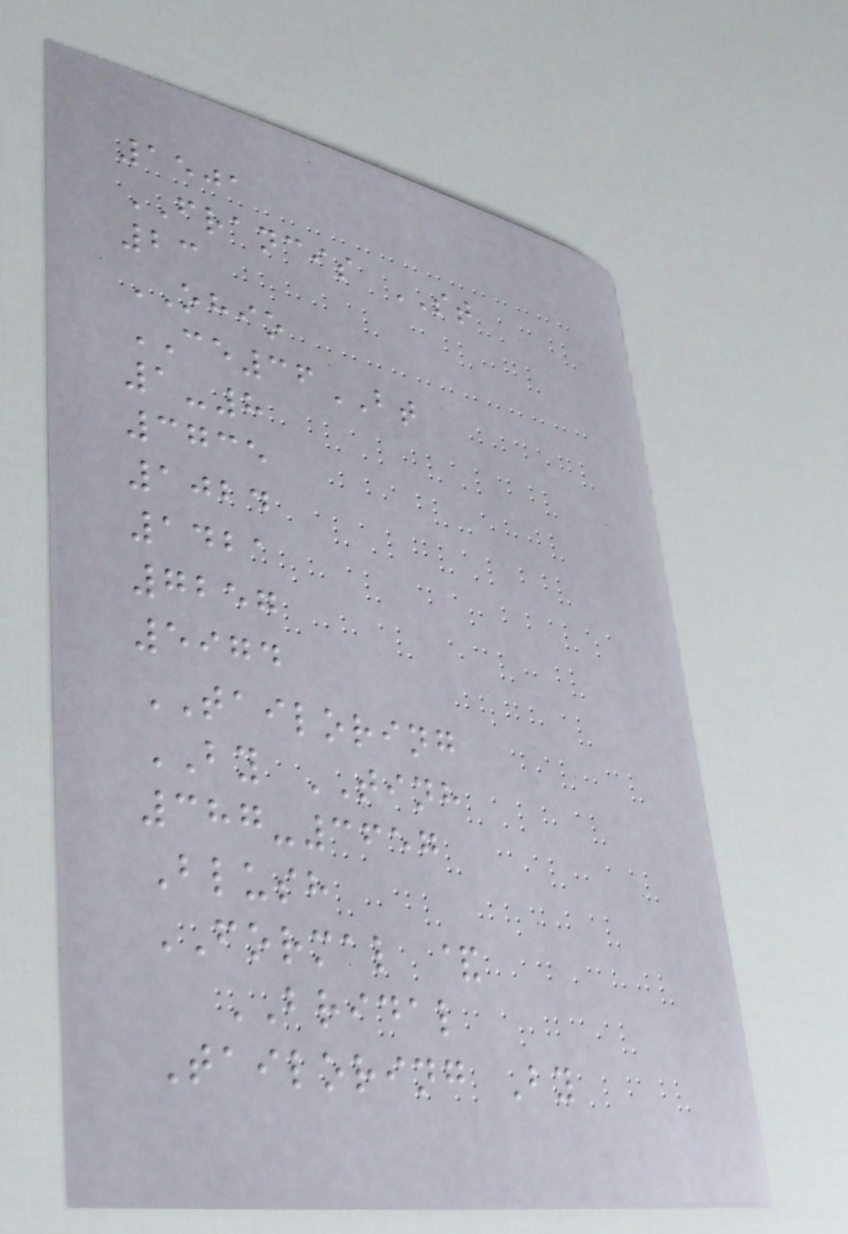1501
FRANCIS ST
23
OHIO
CE36BT
1-8
3735
1024
1421
7257
5974
TAILORING
BY TINH
387-3657
Blush
FORMAL &
BRIDAL
Tailoring By
